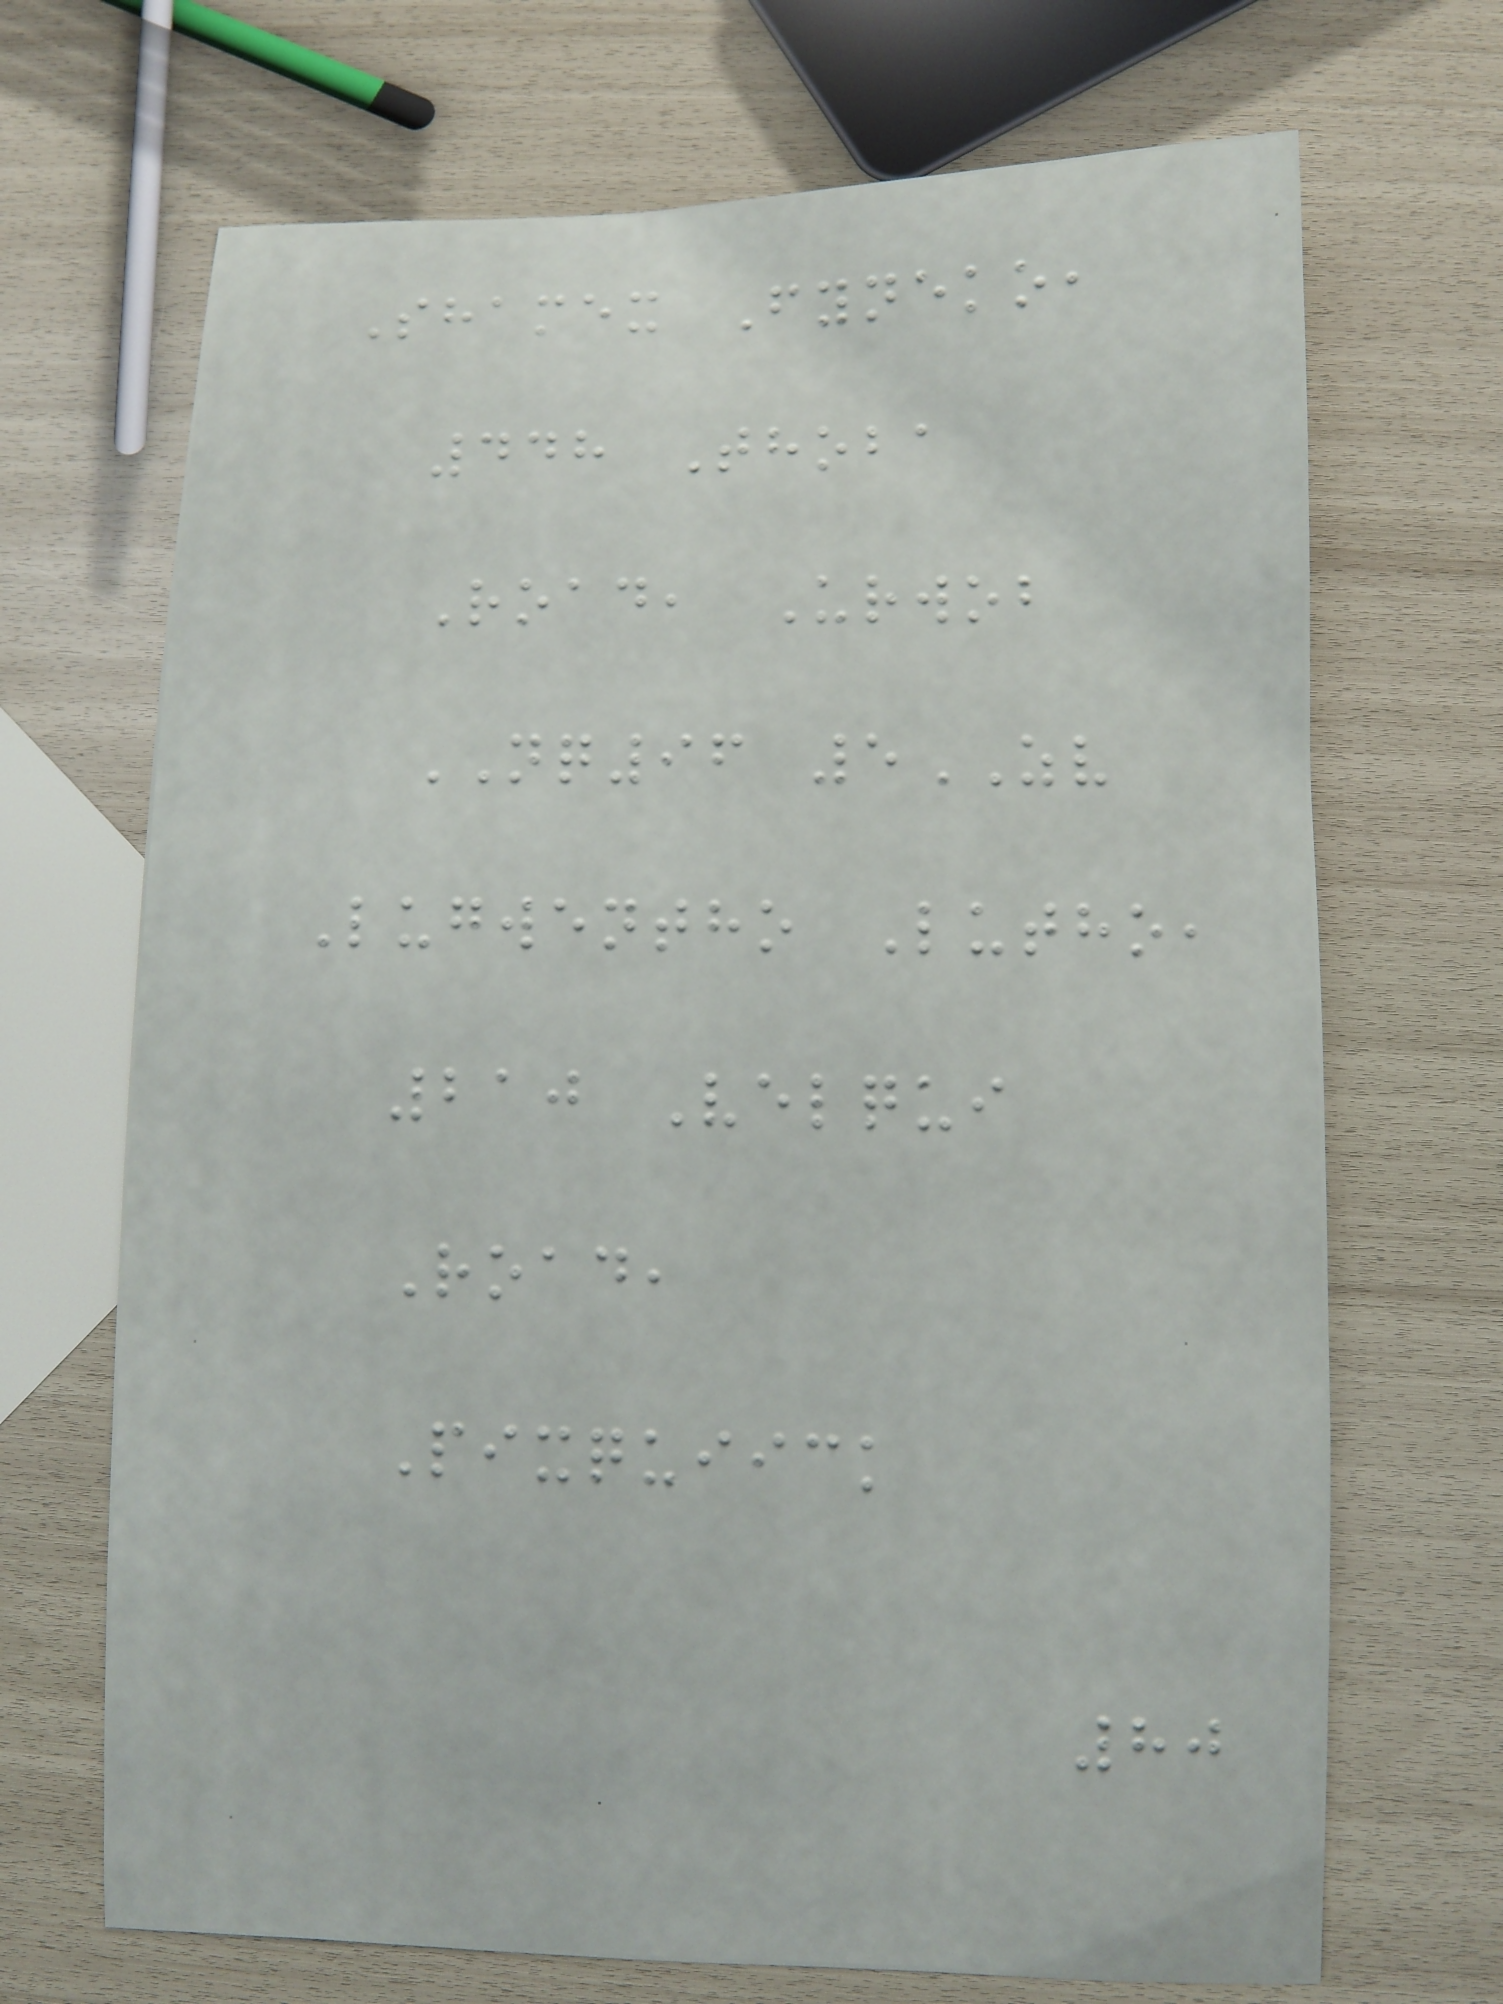Shamex Fyneko,
448 Thoba
Road, Urwob
NQ96 5ZV
Lugwentho Lutho,
210 Velqui
Road,
Pixquiick
80
